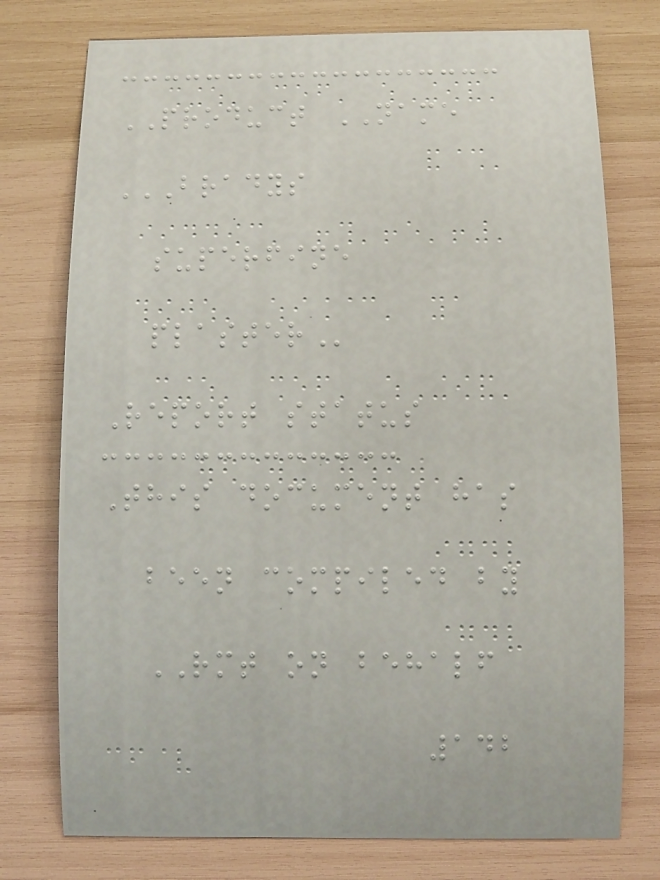PRODUCT NAME
BRADYS
SUPERFINE
PLASTER
Report status
This document has
been compiled by
RMT on behalf
142
